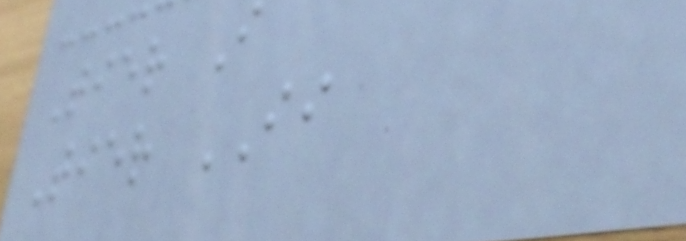Tier I
Tier II
